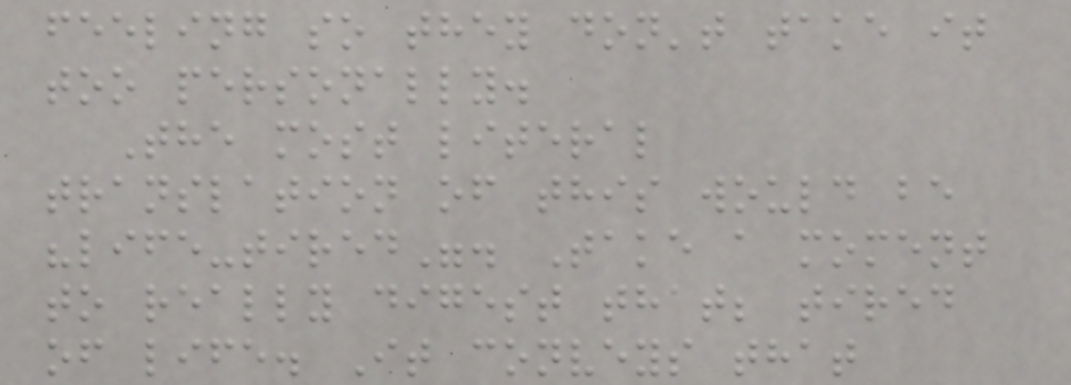feeling so they don't take it
too personally.
The most literal
translation of this would be
"life-tired". Take a moment
to really digest that; tired
of life. It conveys that
